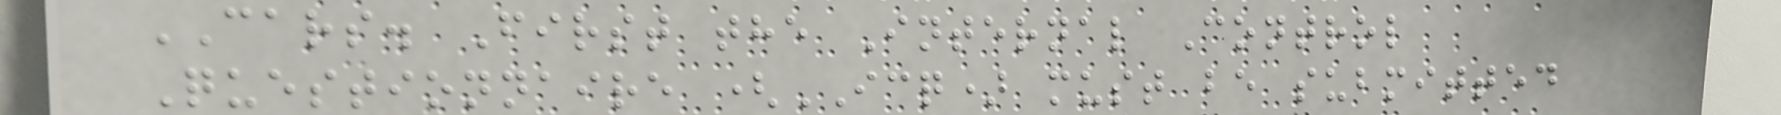CARS. First the Internal Control
Questionnaire (ICQ) must be submitted
